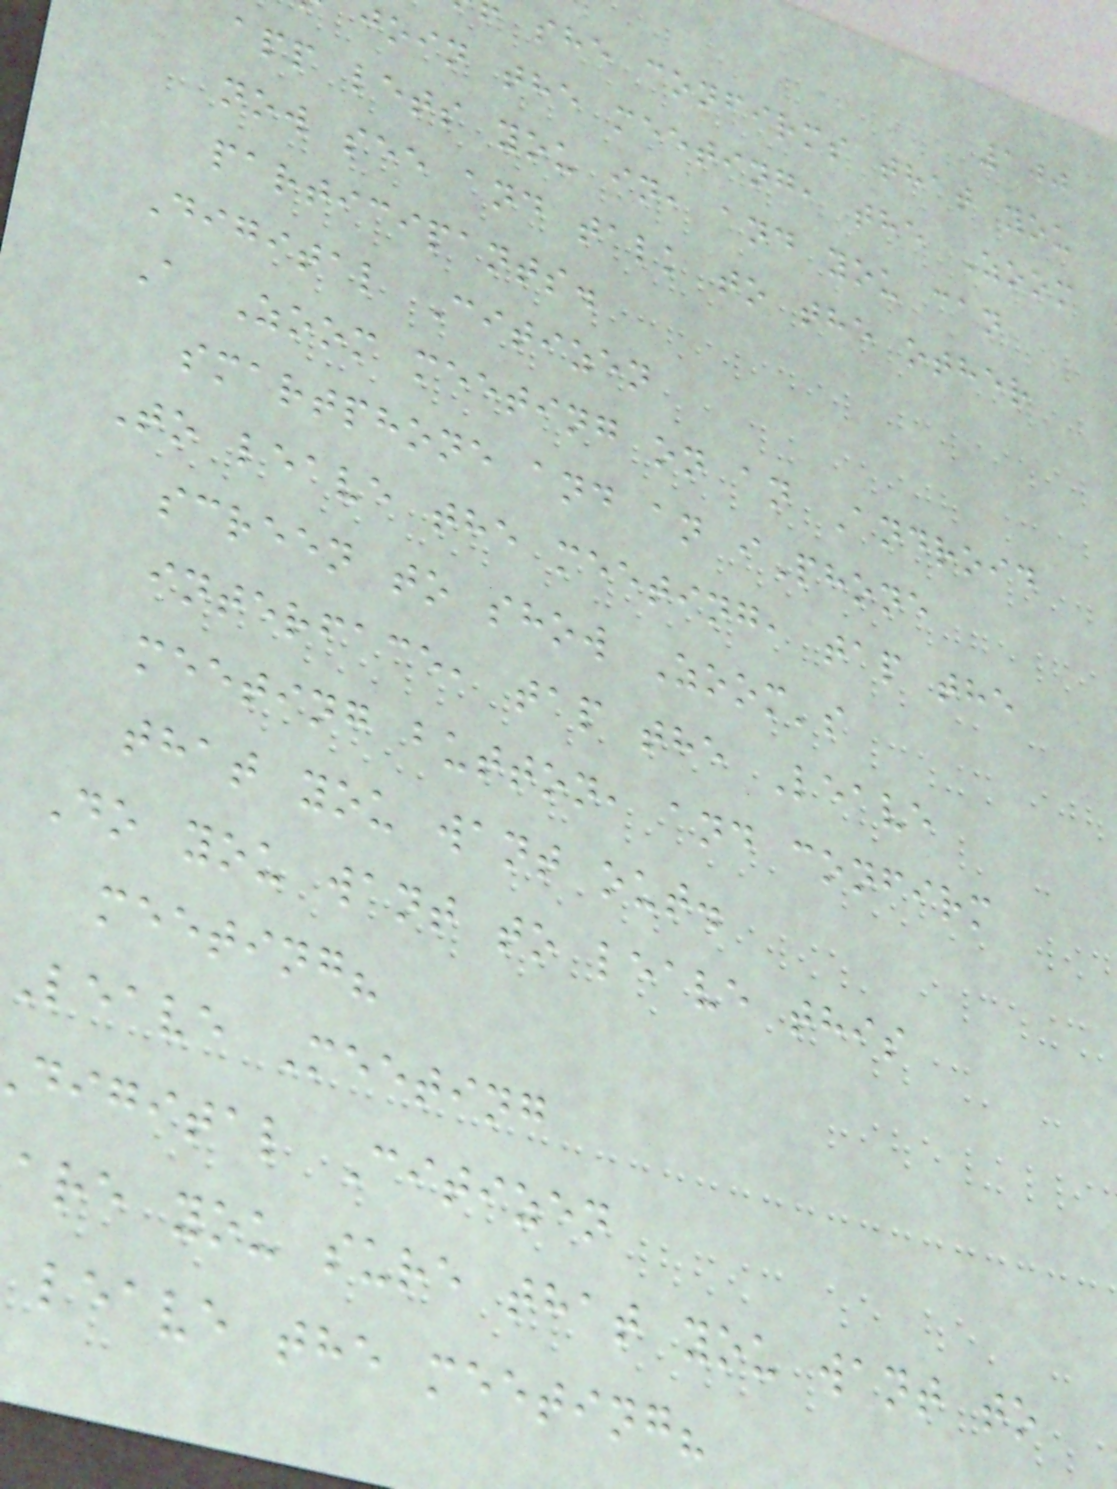100
she confirms that you
join the meeting, the Zoom
app lets you in, and you can
now see and talk to the other
participants.
Digital Citizen
A Zoom meeting on an Android
smartphone and an iPhone
To leave the meeting, tap the
screen to show Zoom's
interface, tap the Leave
meeting button, and confirm
that you want out.
Do you want to leave this
meeting?
Leave Meeting
digital Citizen
are you sure that you want to
leave the meeting?
